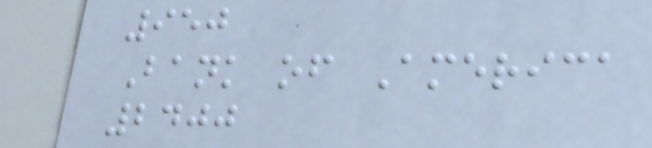950
Bank of America
2400
